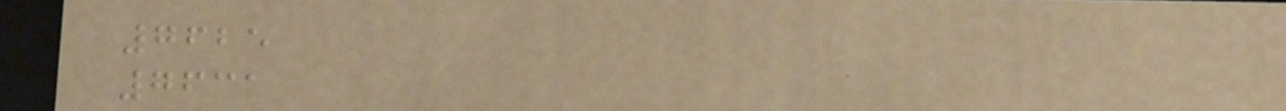7625
7631
